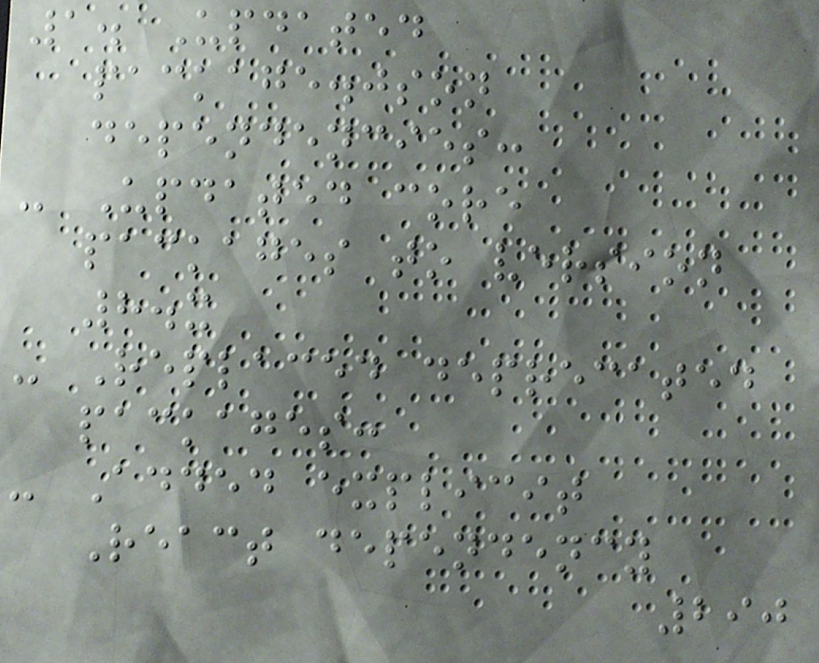1. Updated
package.json
dependencies:
- Updated core
packages to version
8.x
- Replaced deprecated
packages:
- Added explicit
React dependency
290
